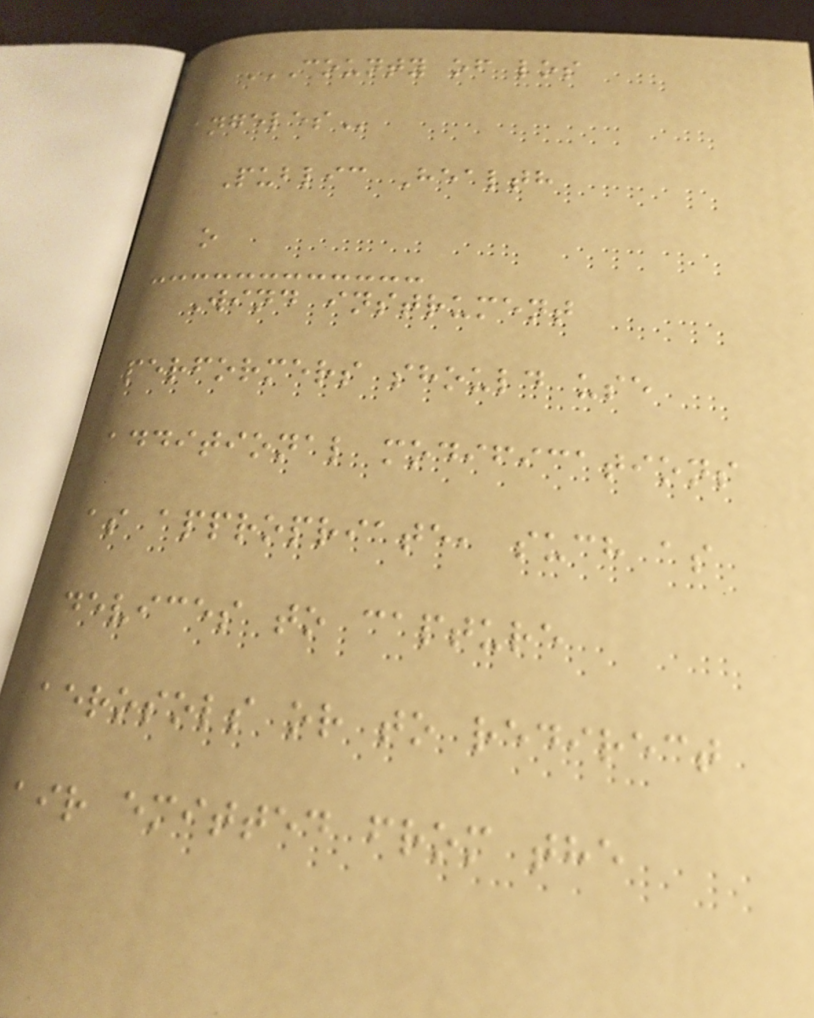COUNTY OF LOS
ANGELES
Public Health
o
Wind instrument
performers should use
additional modifications
as appropriate, such as
devices to capture
aerosols or to redirect
air emitted from the
